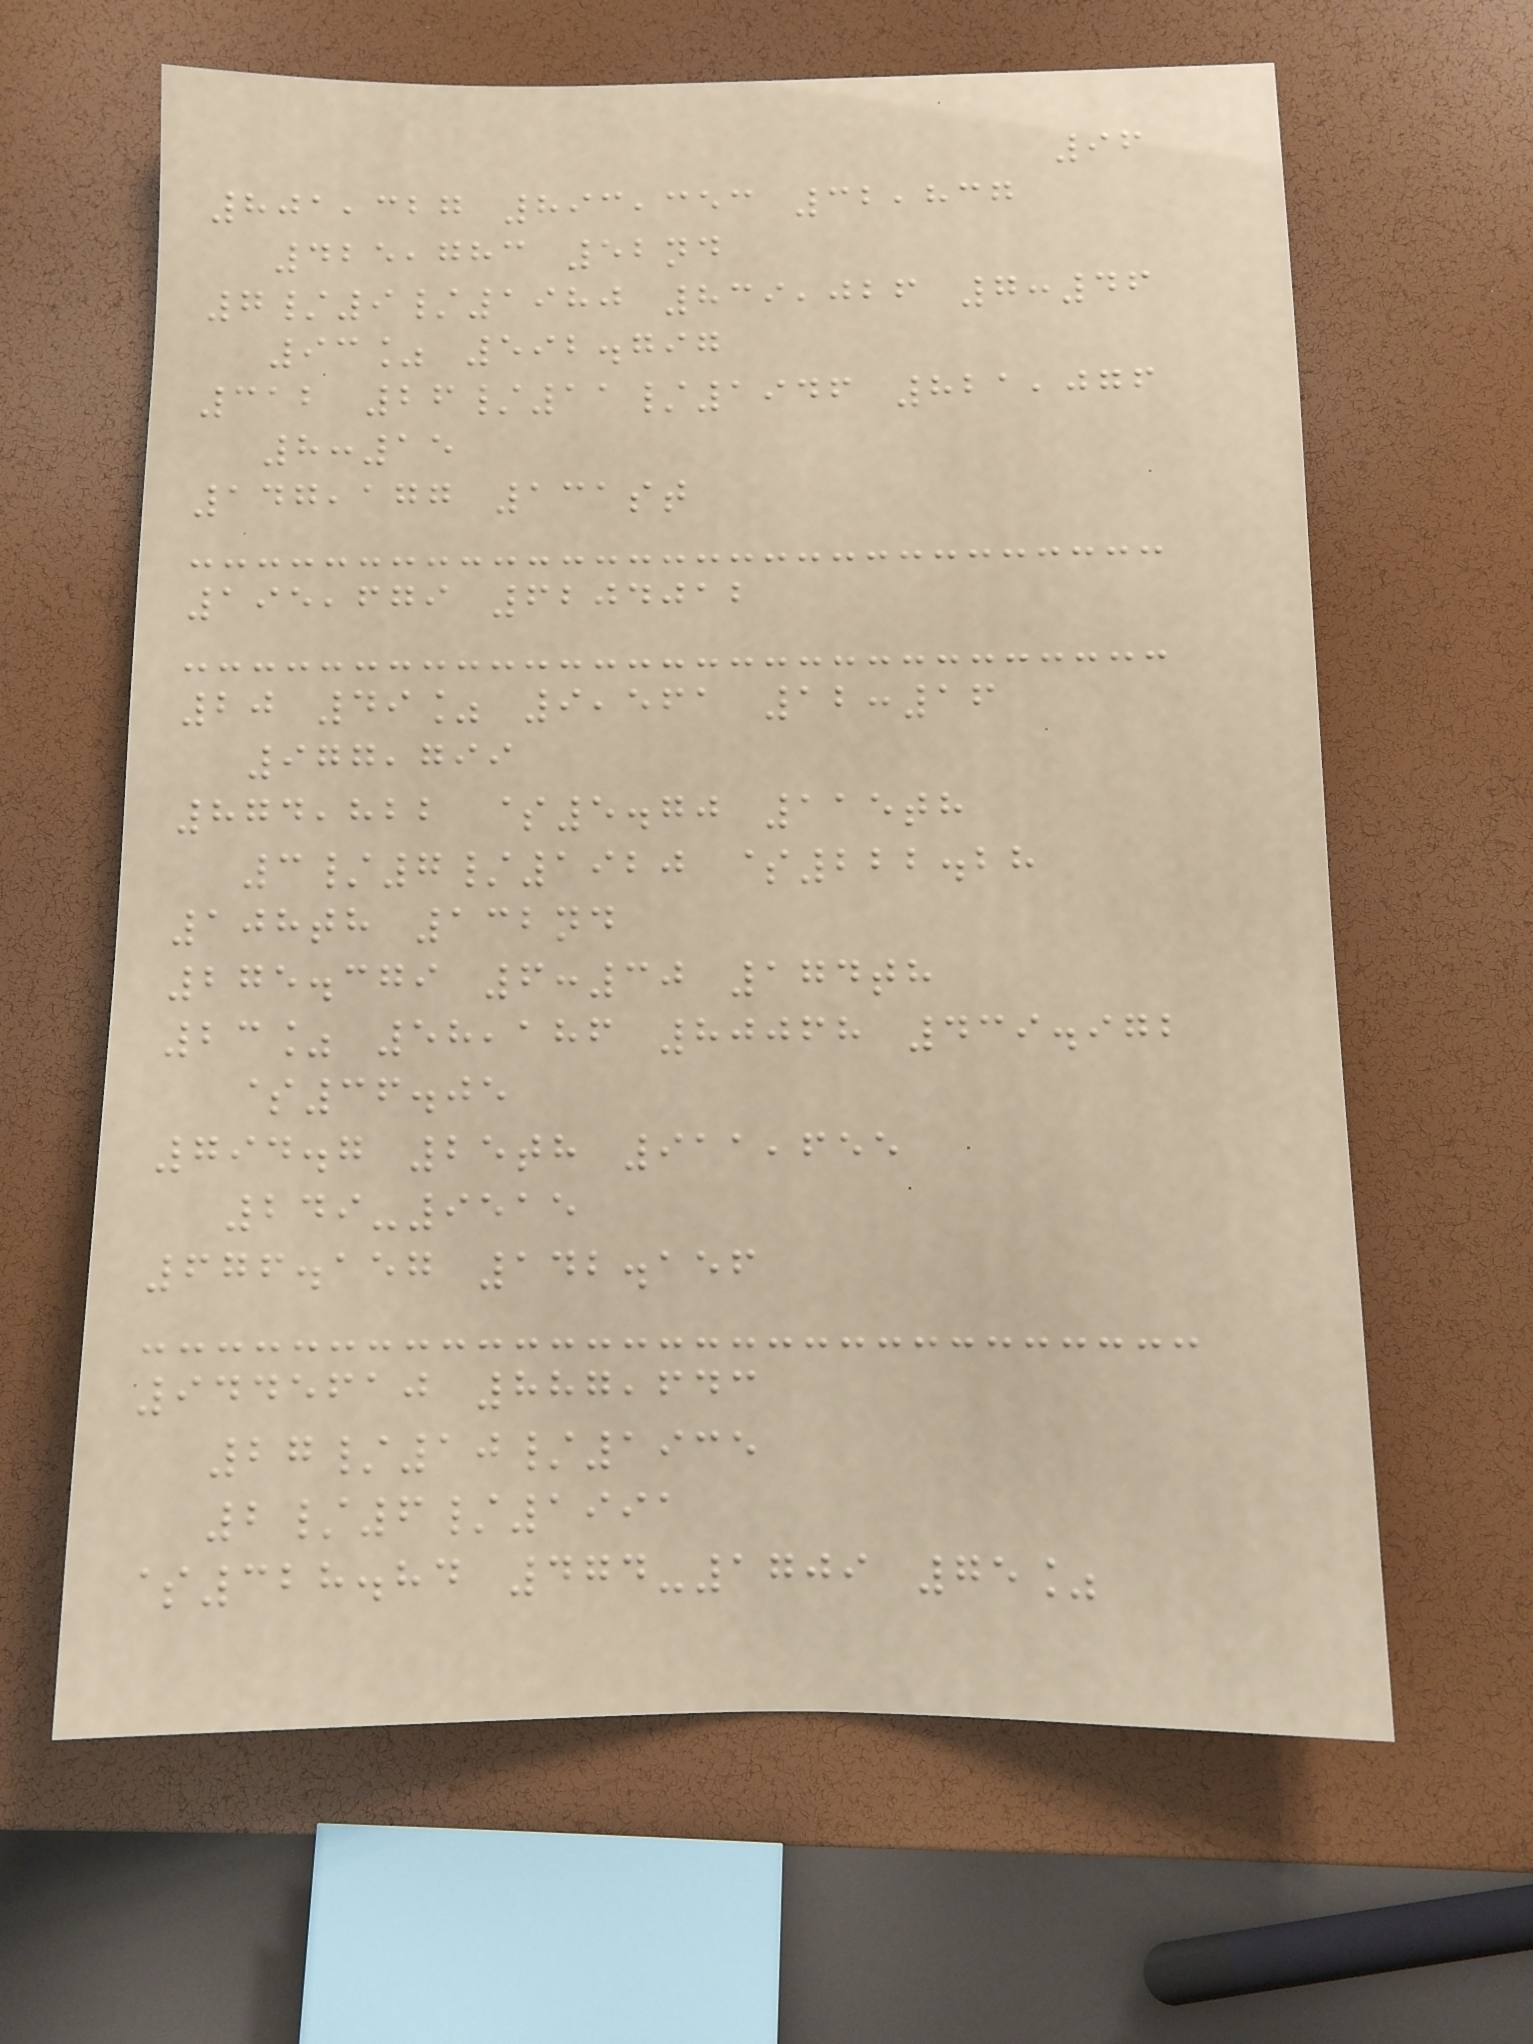96
801,327 893,353 32,837
425,783 52nd
7/9/1980 839,026 7:46
93% 592.797
312 26/11/1946 821,076
8:15
147,177 131st
195,679 6204012
20 49% 9,561 12:16
977,799
874,822 $5.70 115th
3/7/1920 $222.28
108th 132nd
275.379 6:30 174th
23% 58,186 80068 439.972
$36.05
794.7 25th 911,655
249-9515
676.157 142.156
9445610 887,643
27/10/1935
2/6/1991
$328.84 474-1709 75%
